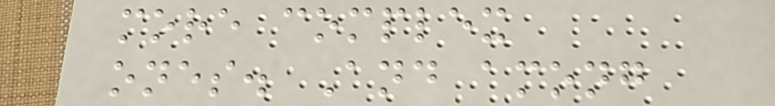more complex
ones. And among
